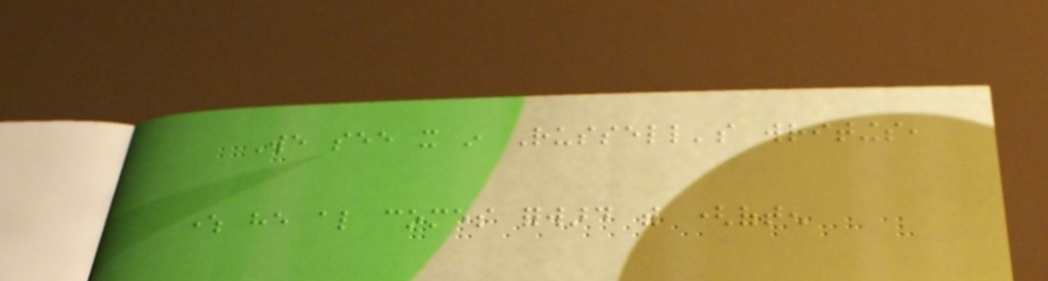We see it in Russell's writings,
where he also comes forward with (often
